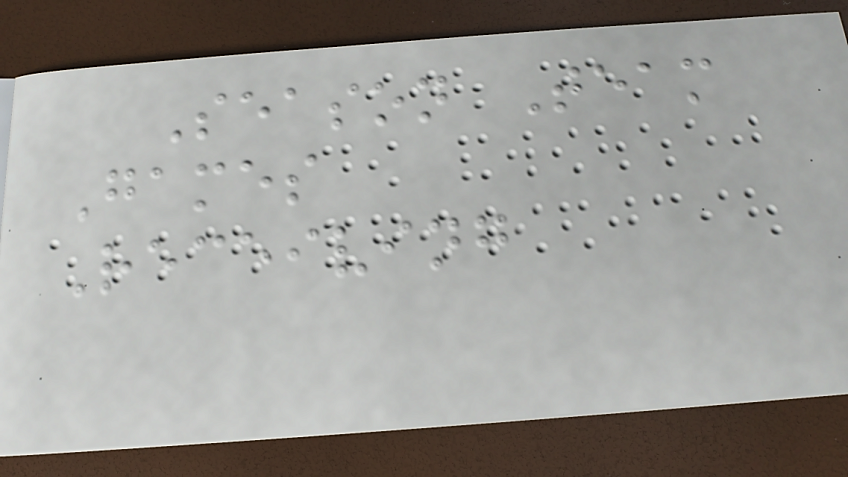Season Team
Games
Receiving
